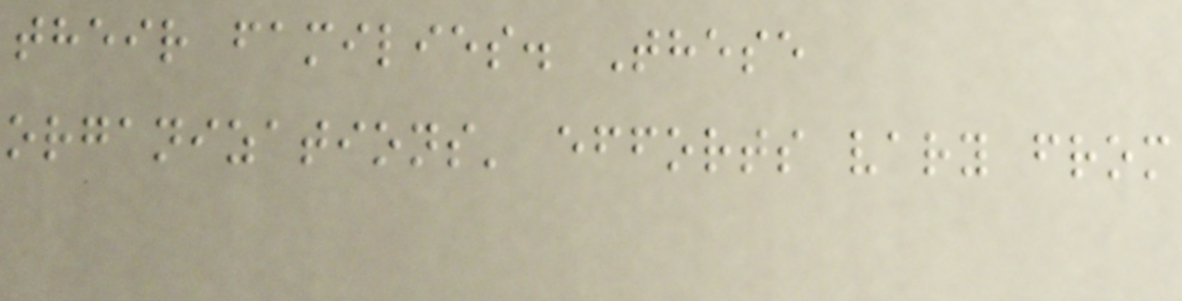their families. These
organizations' efforts vary from
